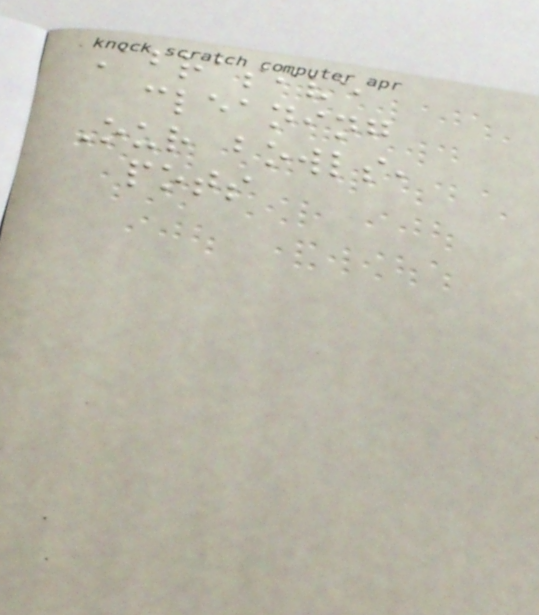Abrasive
cleaning
Our bowls,
pots
